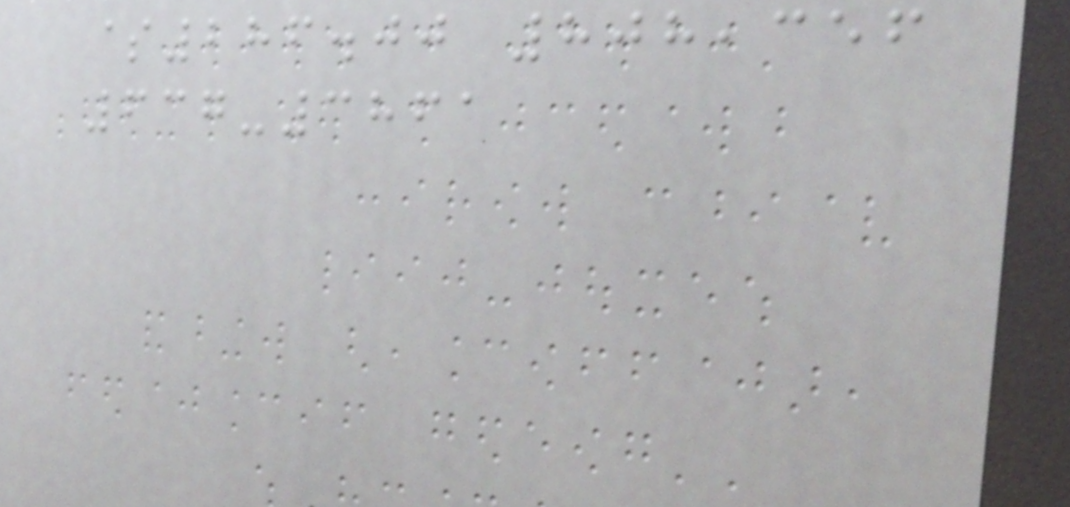$286.00 808,356
637-3861
